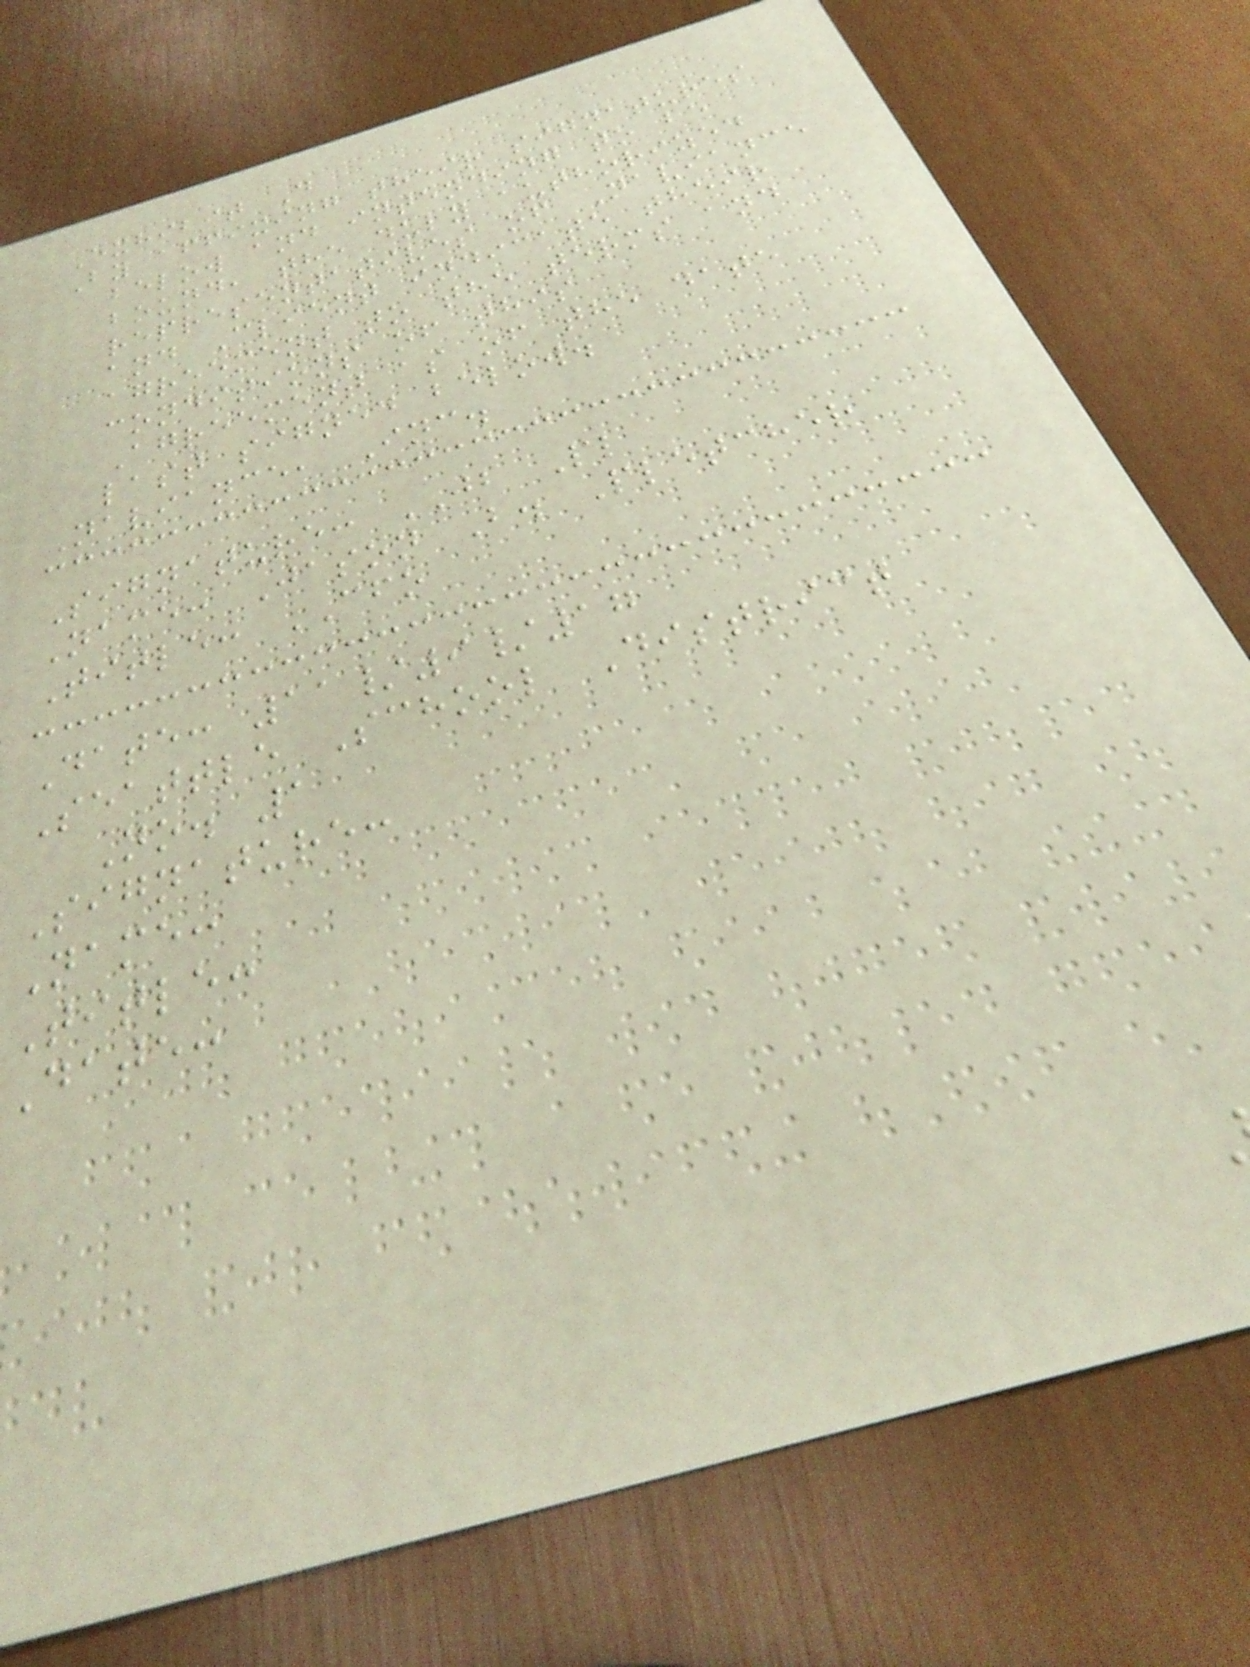Exhibit D
By affixing their signatures
below and intending to be
bound, the duly authorized
representatives of Naviance
and Client indicate their
agreement to the terms and
conditions of this
Agreement as of the date
last signed below.
Naviance, Inc.
Signature: JB Pl
Name: Jason B. Pletcher
Title: CFO
Date: 11/9/17
Seattle School District
No. 1
Signature:
Name:
Title:
Date:
